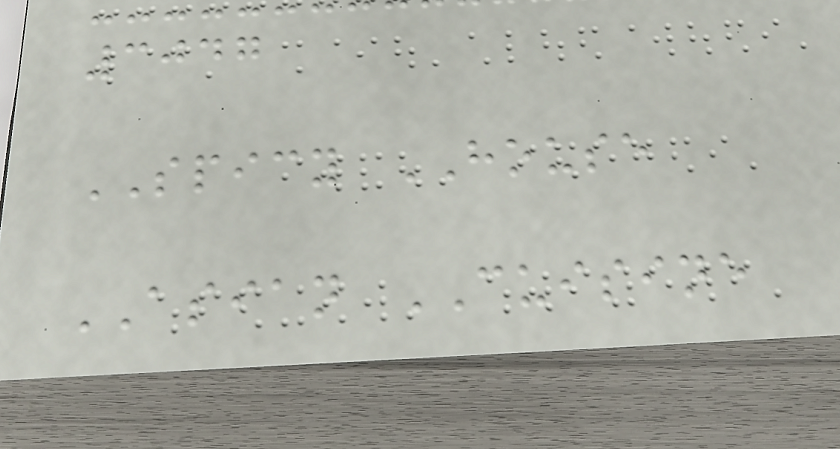3047
SPICY HOUSE
ASIAN CUISINE
